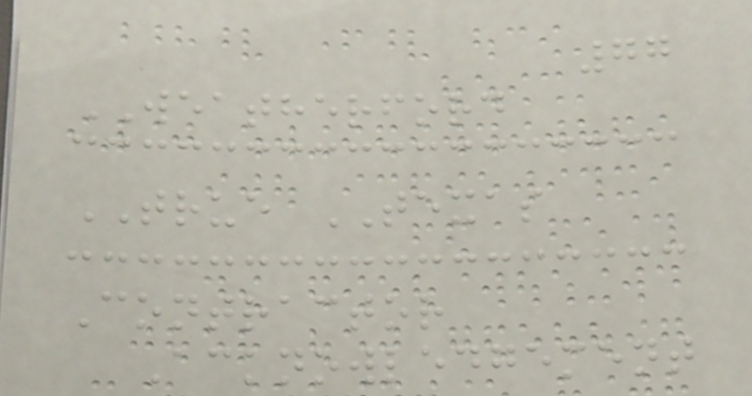77
WEATHERFORD
TRUE TEXAS
Contractor
Acknowledgement
